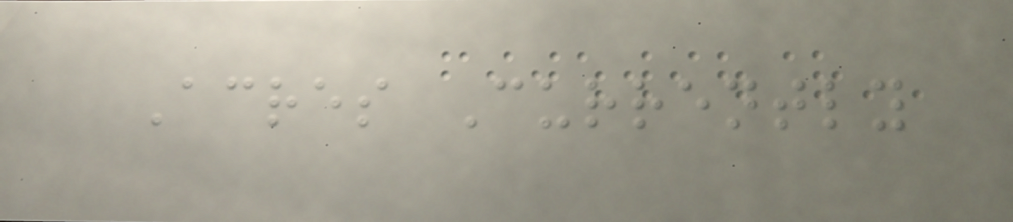Acres Currently
